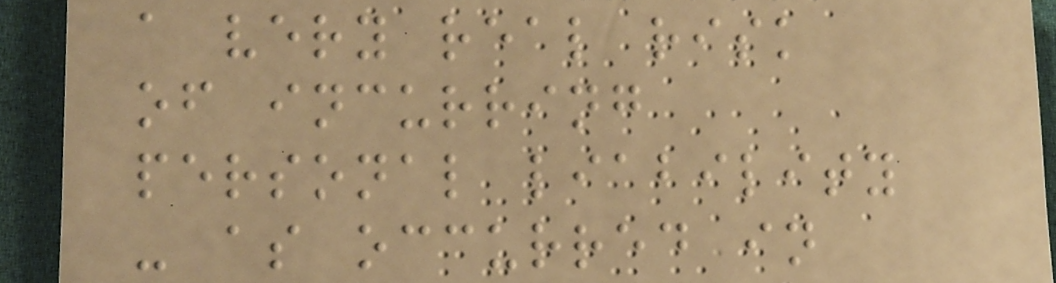a very real risk
of incurring
personal liability
- as occurred in
